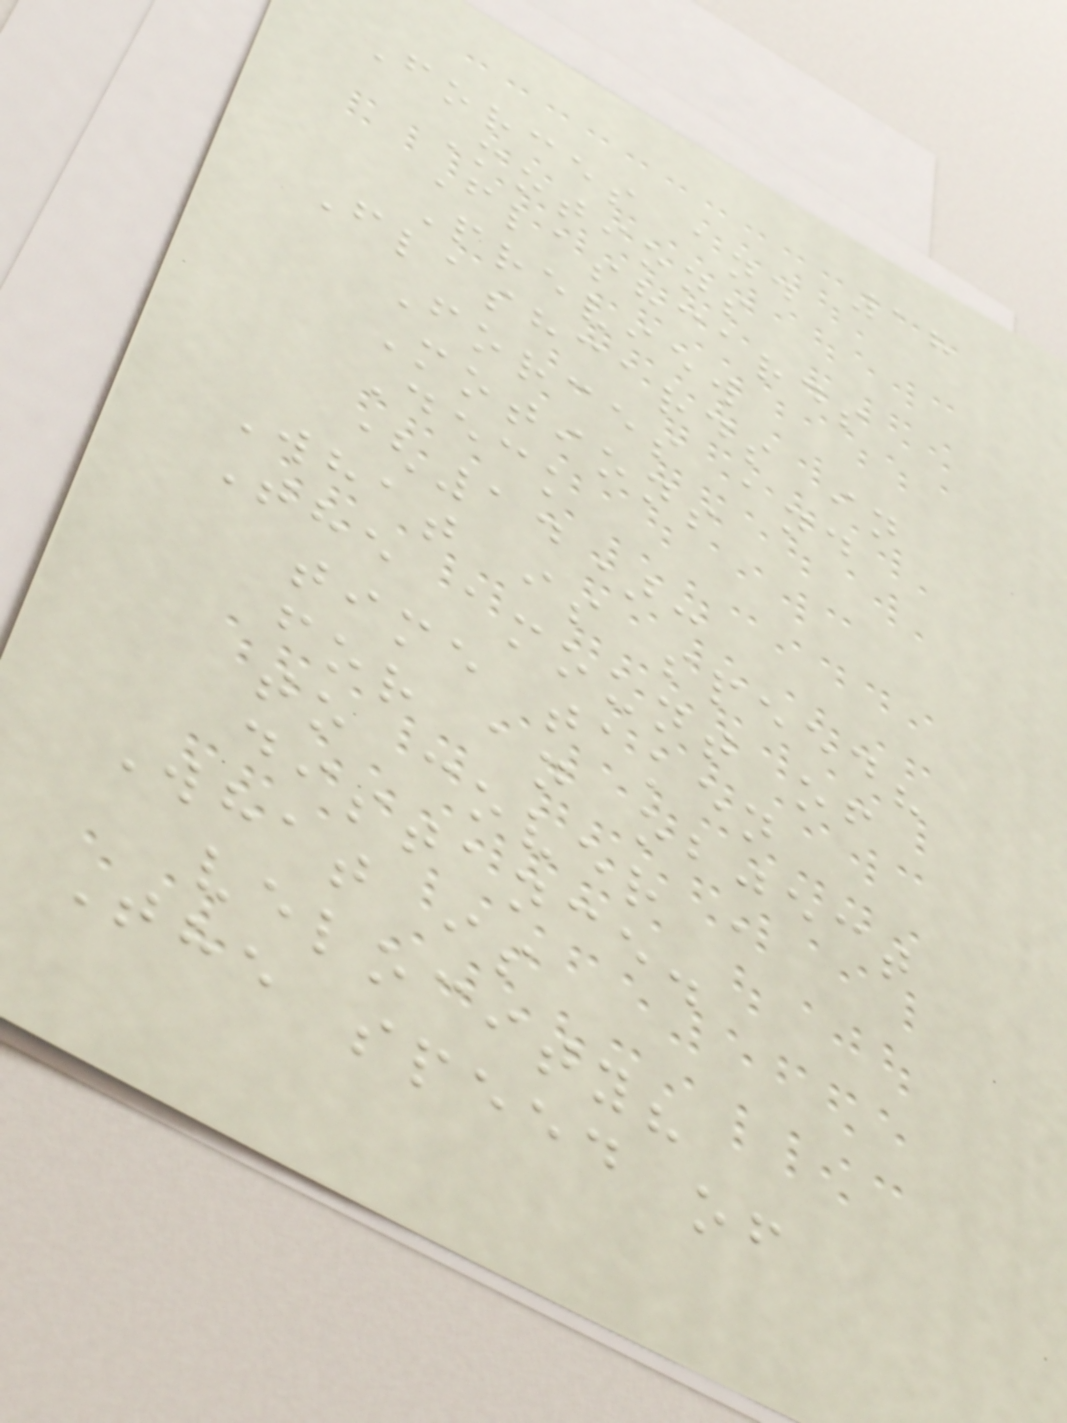18
Forces and
Motions
Flashcards
Preview
Flashcards in
Forces and
Motions
Deck
(14):
What is speed?
The amount of
time taken
for an object
to cover a
distance.
What is
velocity?
The speed of
